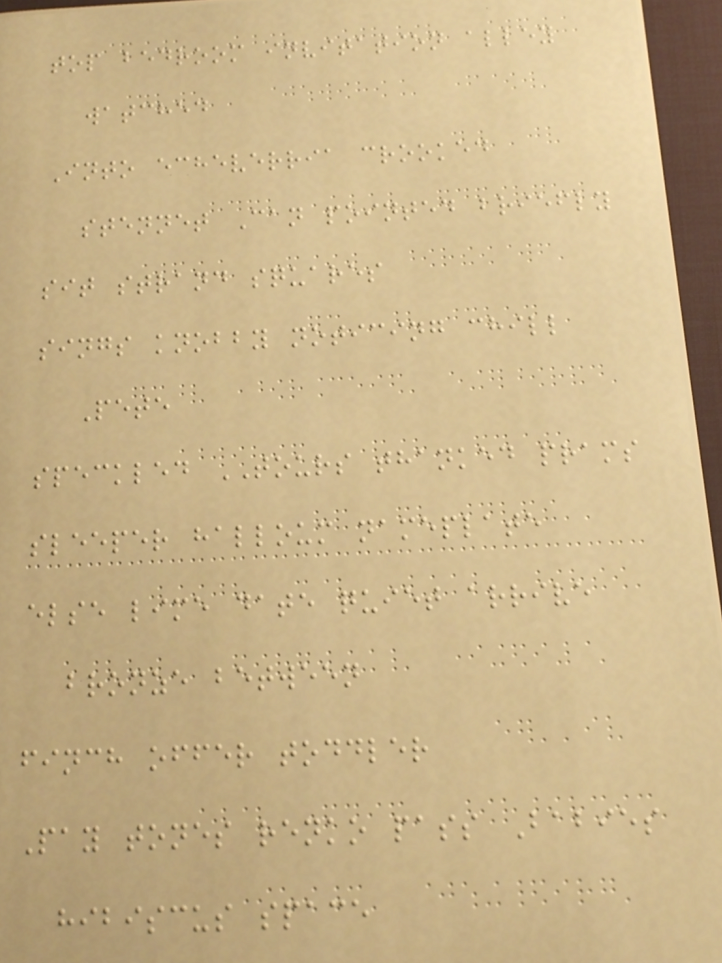top bedroom invitation alley
watched
Into echeverria crooked
stennet Can pointed briefly
sit strand squares
sings knobby noticing chill
Pete
speckled TOURS thanked prams
sleeper halloum nameplate
else lime date quiet arrive
bronze between
finch offer toddler
Pay tones renko pass Babies
hibiscus space
